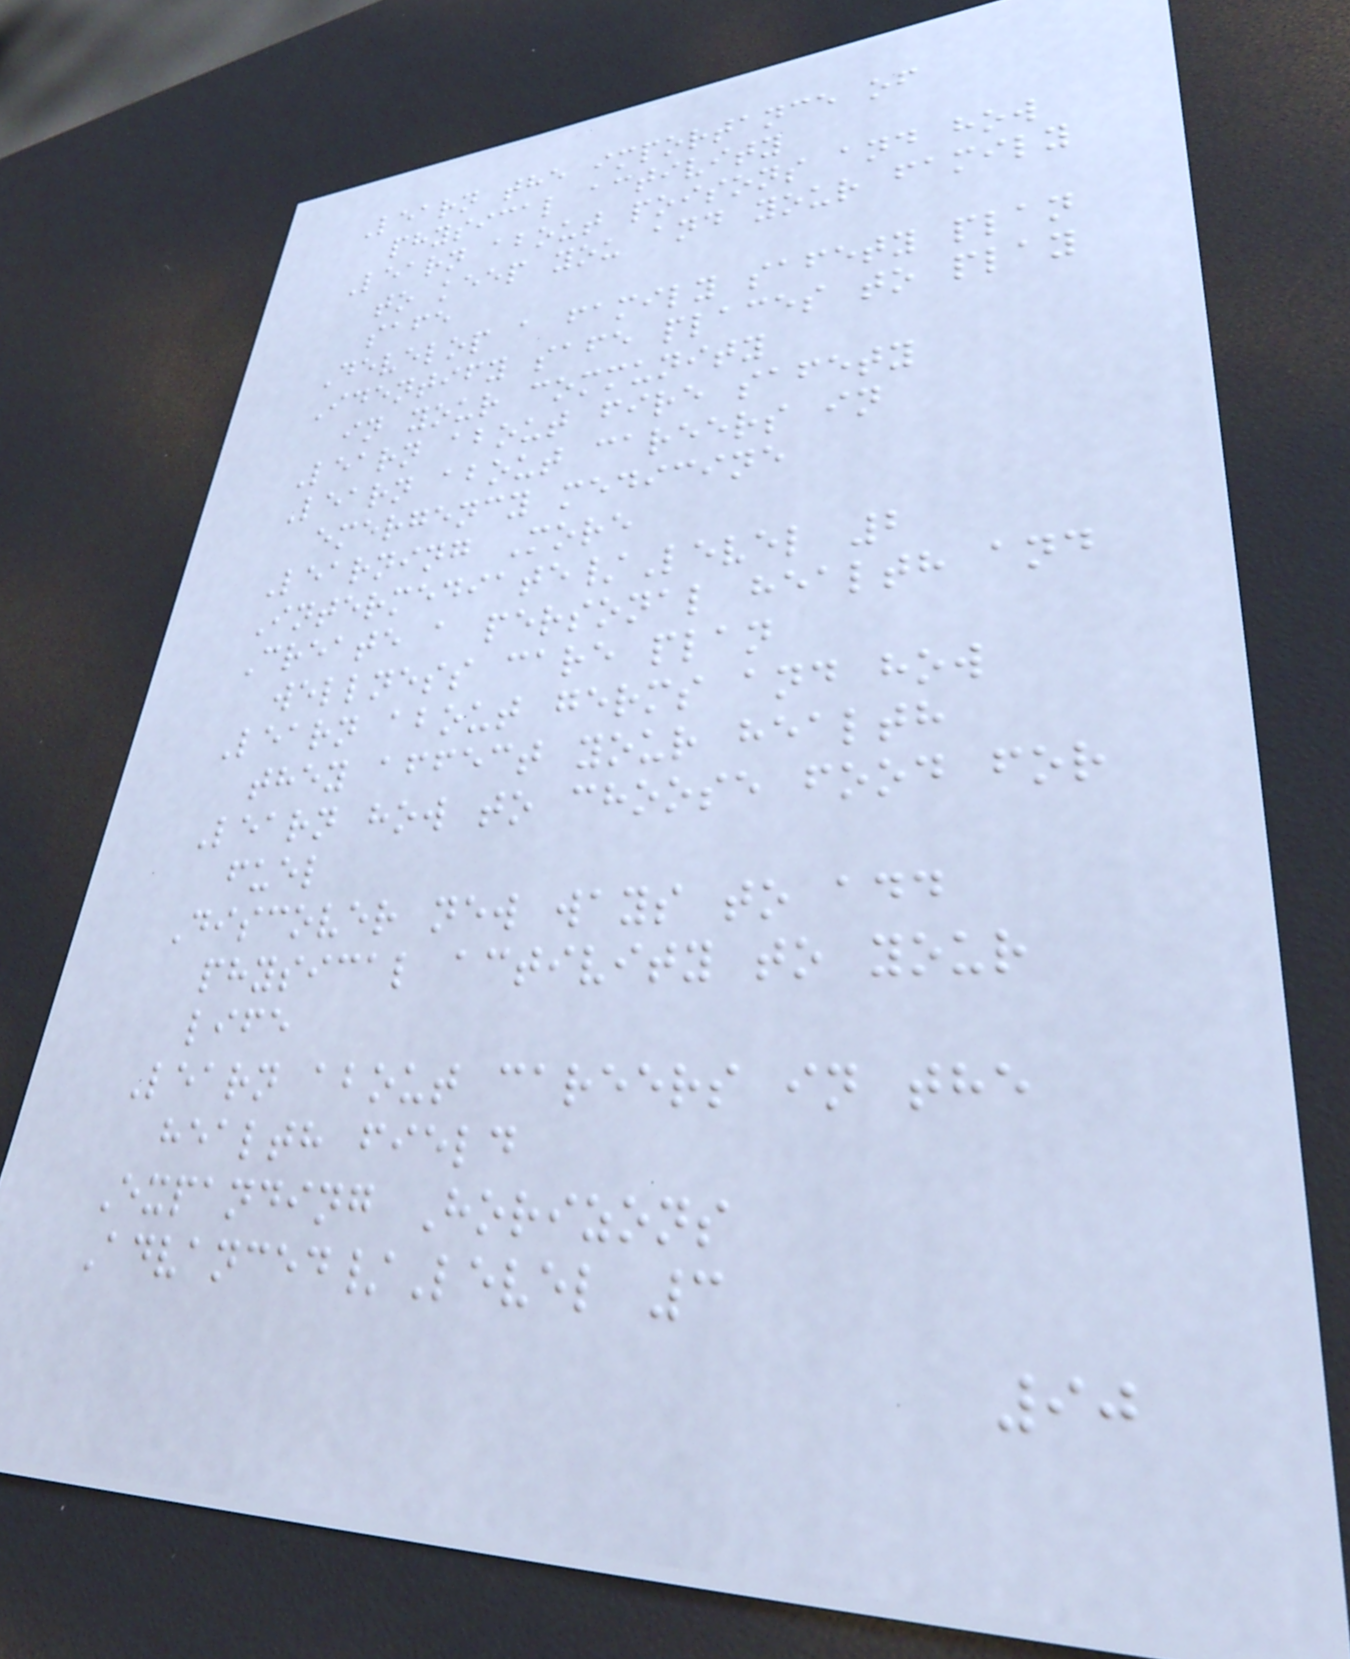Learn the importance of
physical activity
Learn about poisons and how
to keep you and your family
safe
Develop a family safety plan
Identify safe places to play
in your community
Learn about fire safety
Learn about careers in
emergency medicine
Learning More
Intermediate/Level 2
Create a personal health and
wellness care plan
Learn about germs and how
they affect your health
Learn how to choose food for
fuel
Discover new ways to add
physical activity to your
life
Learn about careers in the
health field
Expanding Horizons
Advanced/Level 3
90
